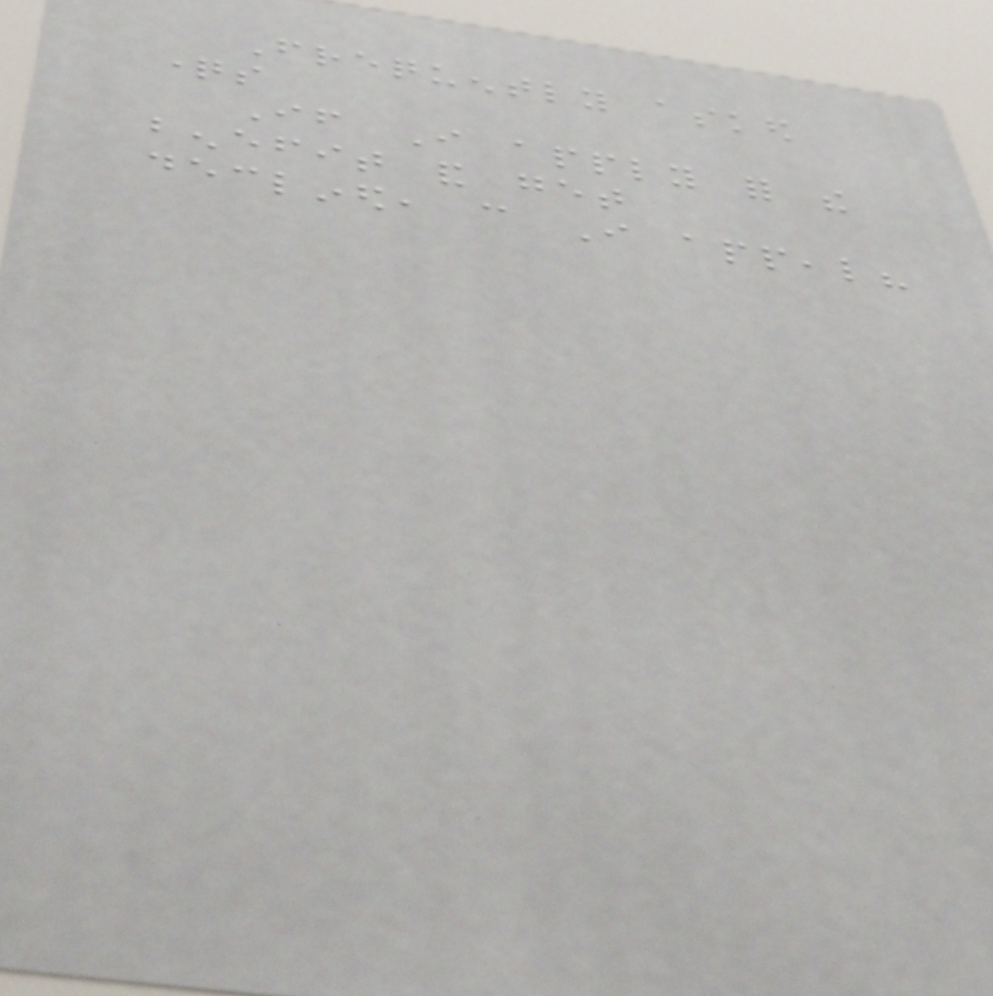Frequently asked
questions
If I apply for the
benefit and get
declined, can I appeal?
